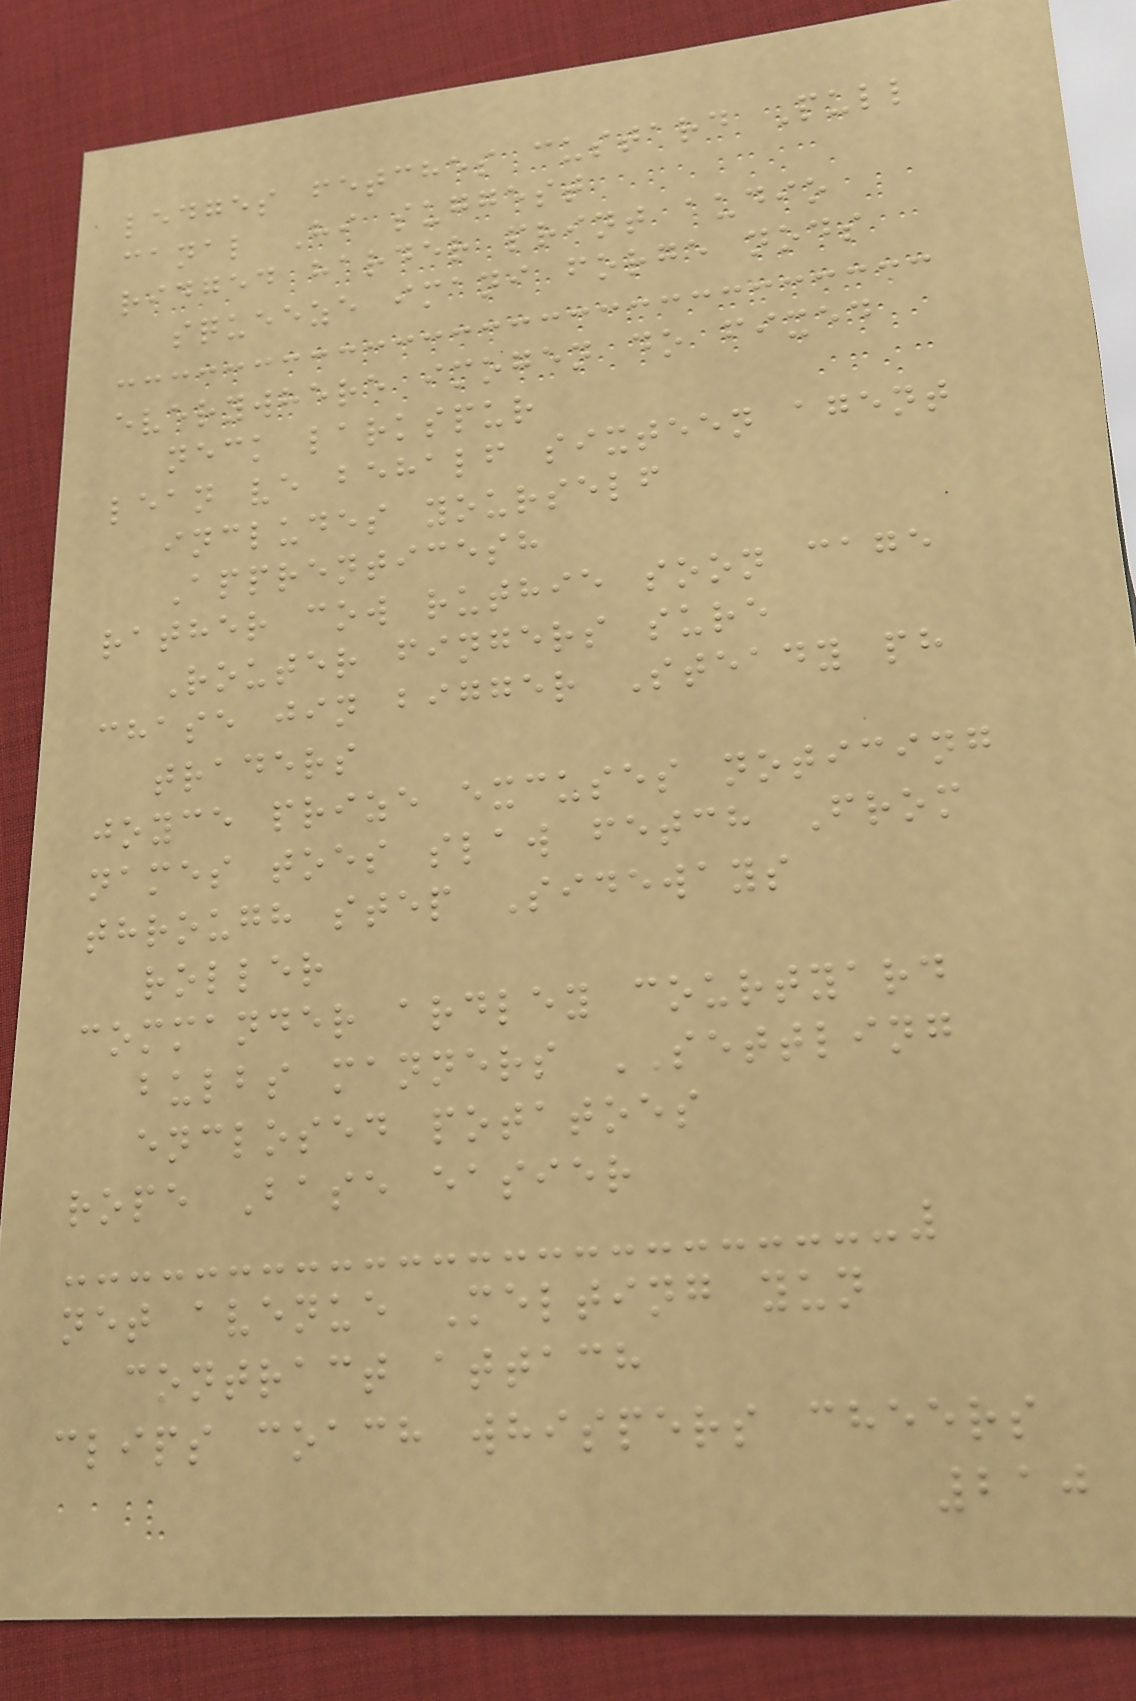ledges fetches custard Pull
canal Hi suggest
ridged harder print audio
squeeze imani forge nods
everywhere imogen do fixed
neck larkspur
lean ve behalf sixteen agent
includes yourself
Apprenticesh
rather cow ruthie soon cage
Router fingers sure
chase jin bigger Steady ph
traders
joyce prize excuses noticing
names toes slaw fetch From
through step Sideways
roller
commander ardley courtyard
bulbs manners SETTLING
enclosed potatoes
rope Base easier
net avenue Melting yun
contract attach
clips coach whispers cheers
210
